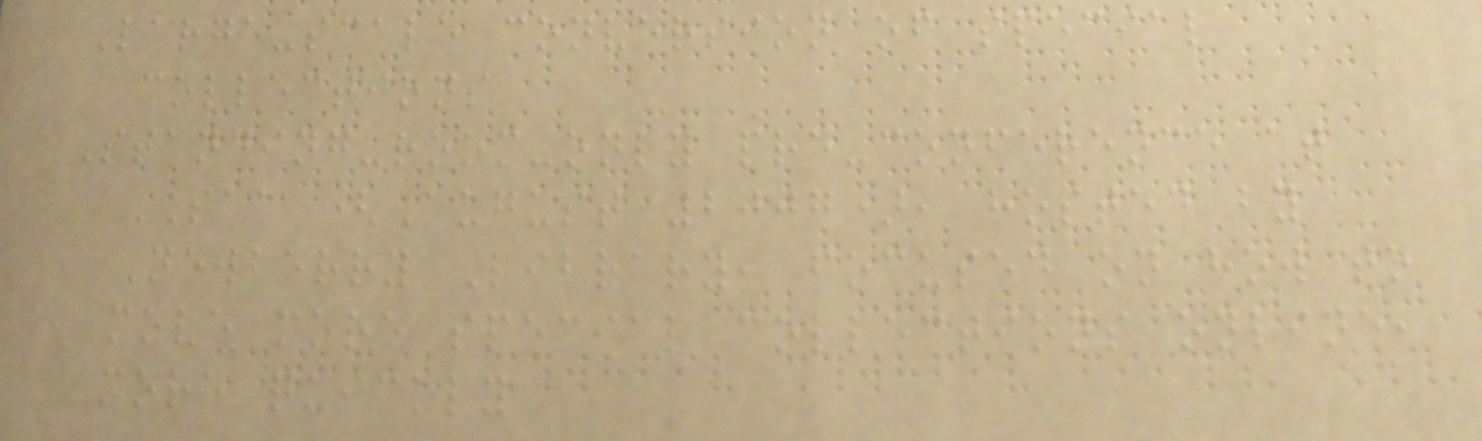Large-scale conversion of special
collections
Standing-room-only pre-conference at
SAA (August 2007), hosted by
Newberry Library, focused on how to
move more special collections online,
more quickly
